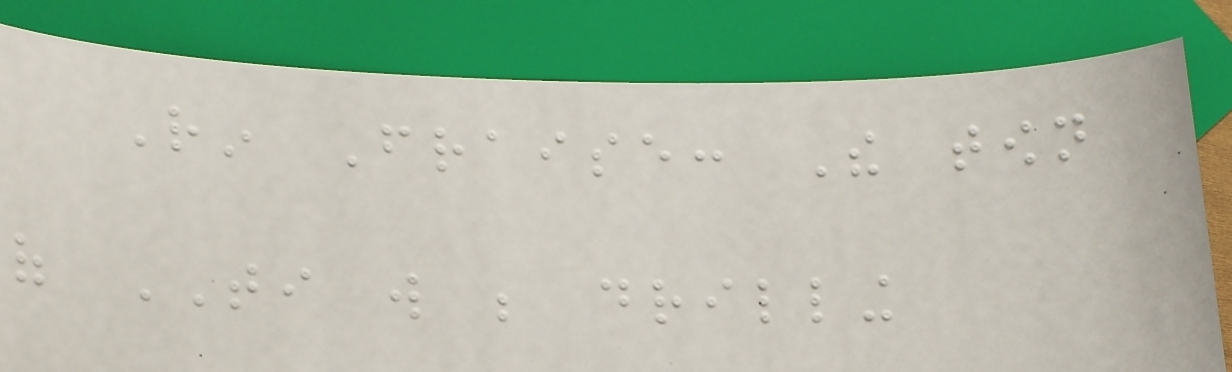Rin Fraise: The town
of TI will be drilling
